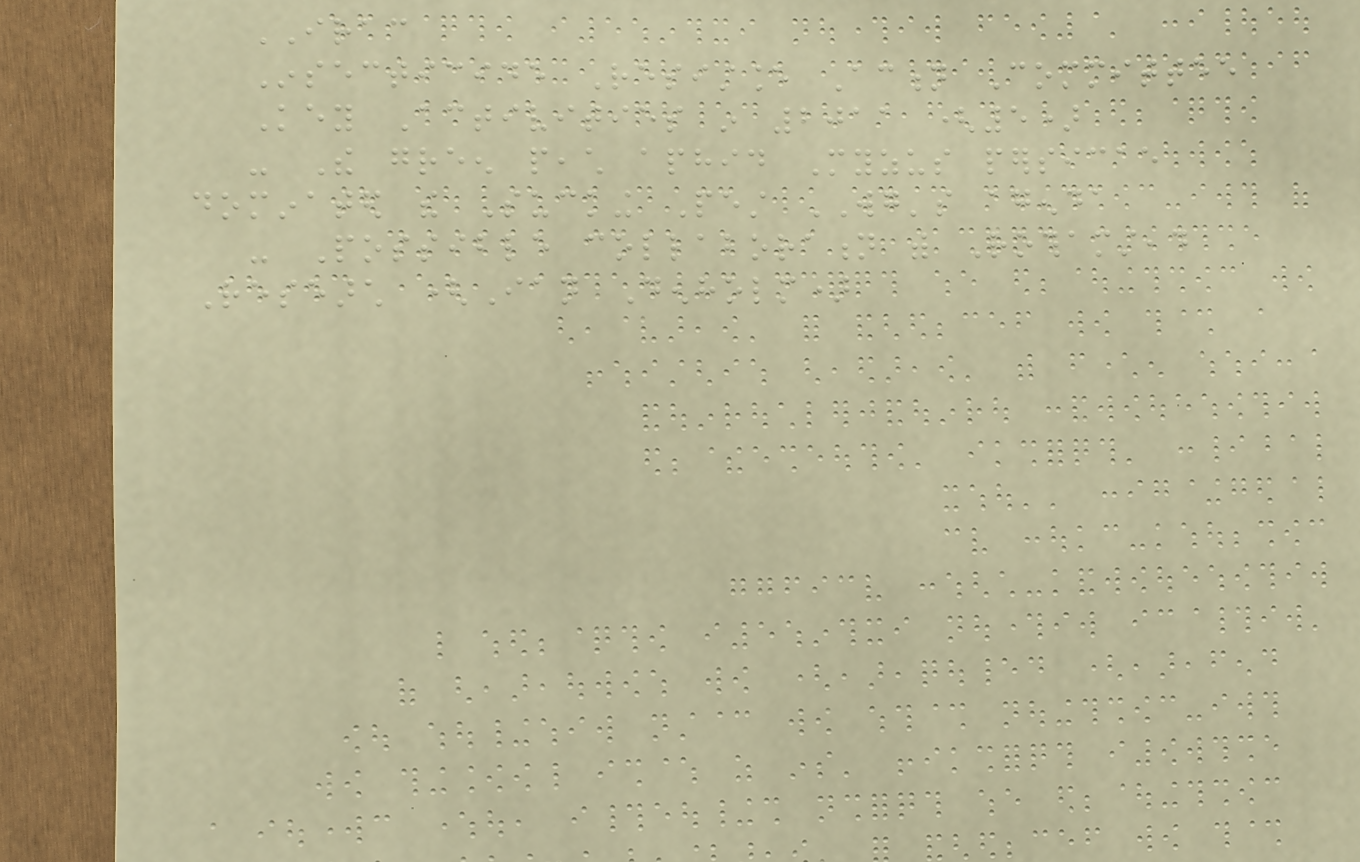IRAC
Insecticide Resistance Action Committee
Key Activities in 2011 (5)
- The green peach aphid Myzus persicae
dominated the Sucking Pest WG's agenda
- Possible collaboration with Rothamstead
Research (Ian Denholm)
